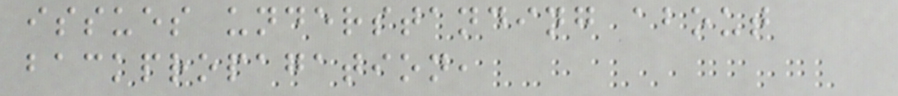issues understanding about
backpropagation,
